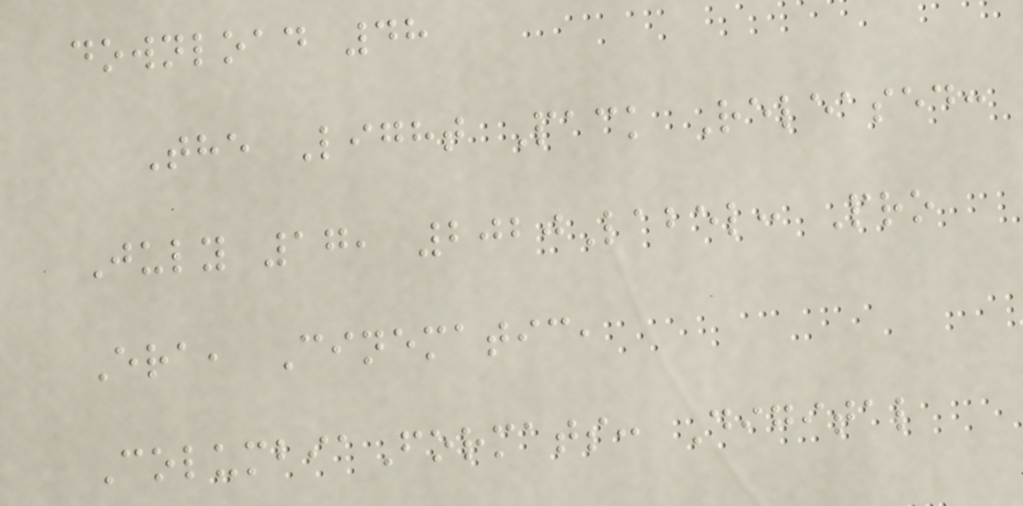download 48
The Light Pack Released:
July 17, 2020Label: Pro
Era, Cinematic,
ColumbiaFormats: Digital
